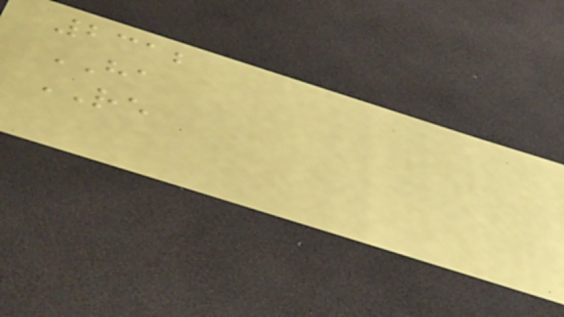2312
HA
RE
